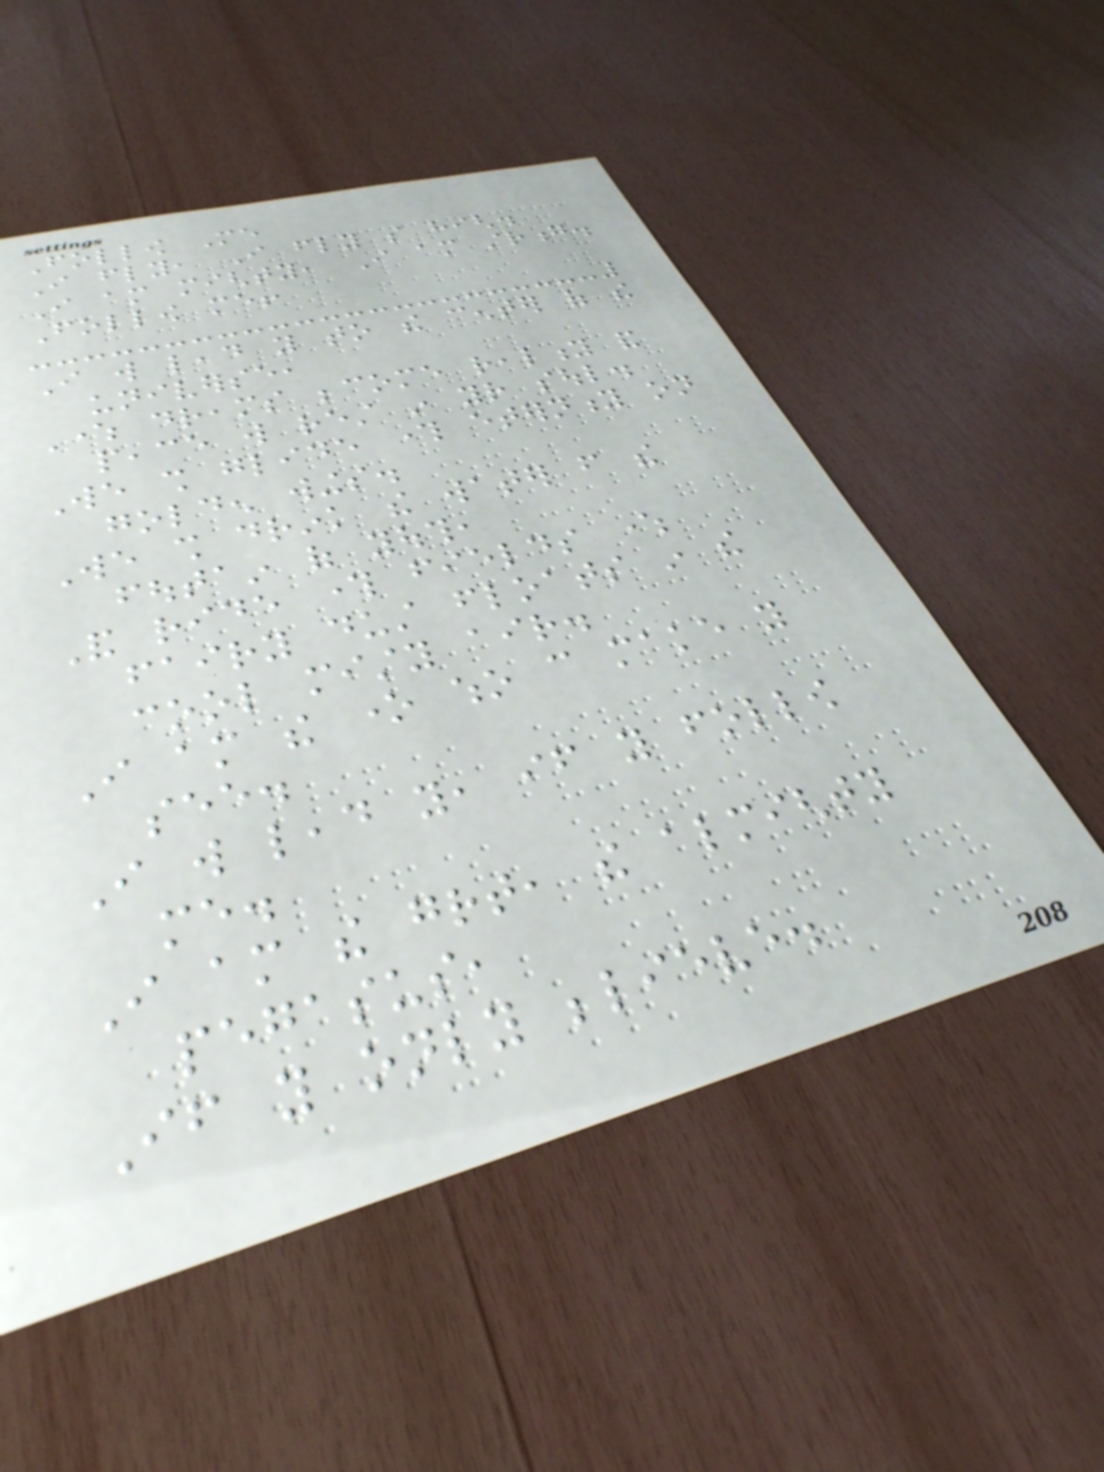Follow Me
I fly, I fly so high.
I am mighty, I am strong.
Follow me!
I will lead you to the center of the
universe,
Where dreams become reality and
peace will rest in your soul.
We shall glide through eternity on
golden wings.
We shall drink the water from the
foutain of youth,
And ride through fields where
fairy dust floats in the
cool misty air.
I am the one who can make you
see.
I will lead you, if you follow
me.
I am the great, the almighty
pegasus,
If you only believe.
